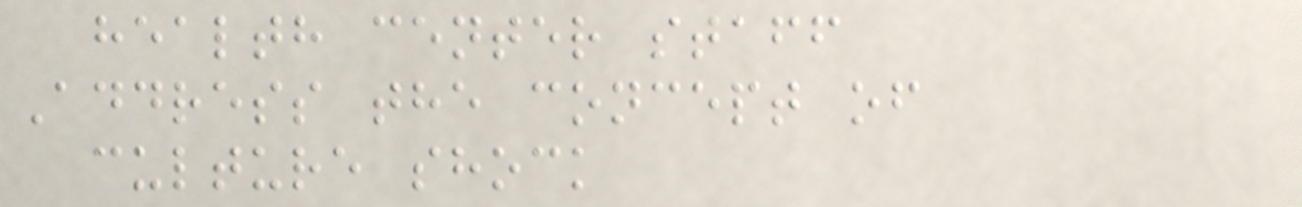health center staff
Address the concept of
culture shock
